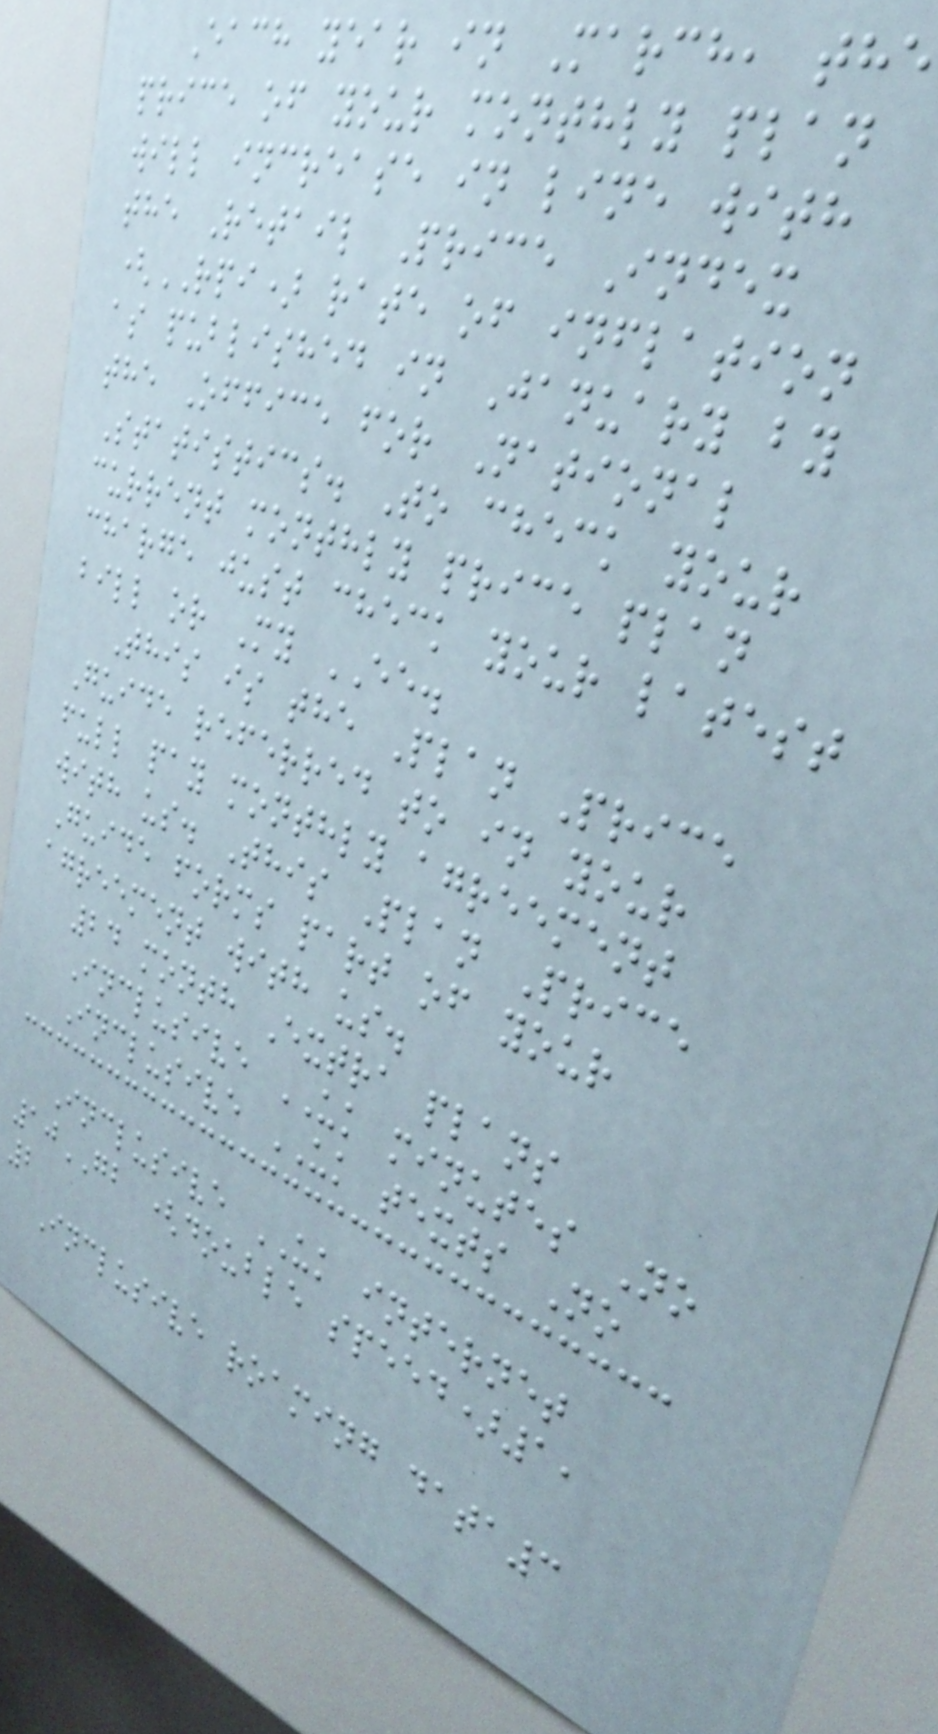Each year in March, the
price of your monthly plan
will increase in line with
the Retail Price Index
(RPI) rate of inflation
as published in January by
the Office for National
Statistics. To check your
current monthly price plan
charge just check your latest
bill or My EE.
This is the Plan Price
Guide referred to in your
full pay monthly agreement
with us. This Plan Price
Guide forms part of your
agreement with us.
24 month Extra plans
Inclusive UK minutes No
Inclusive UK texts No
Inclusive UK internet
10GB (double speed)1,
2
Inclusive roaming data3
